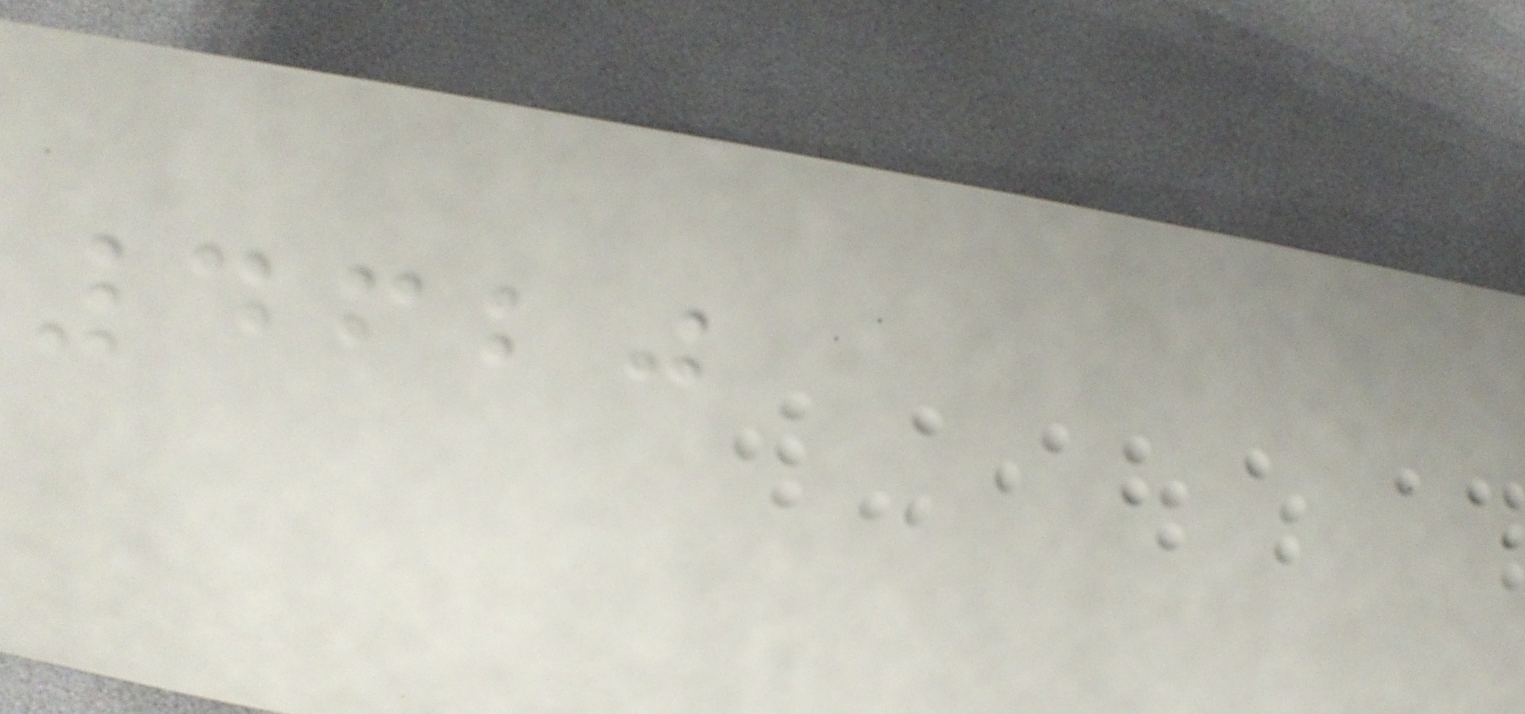4620
